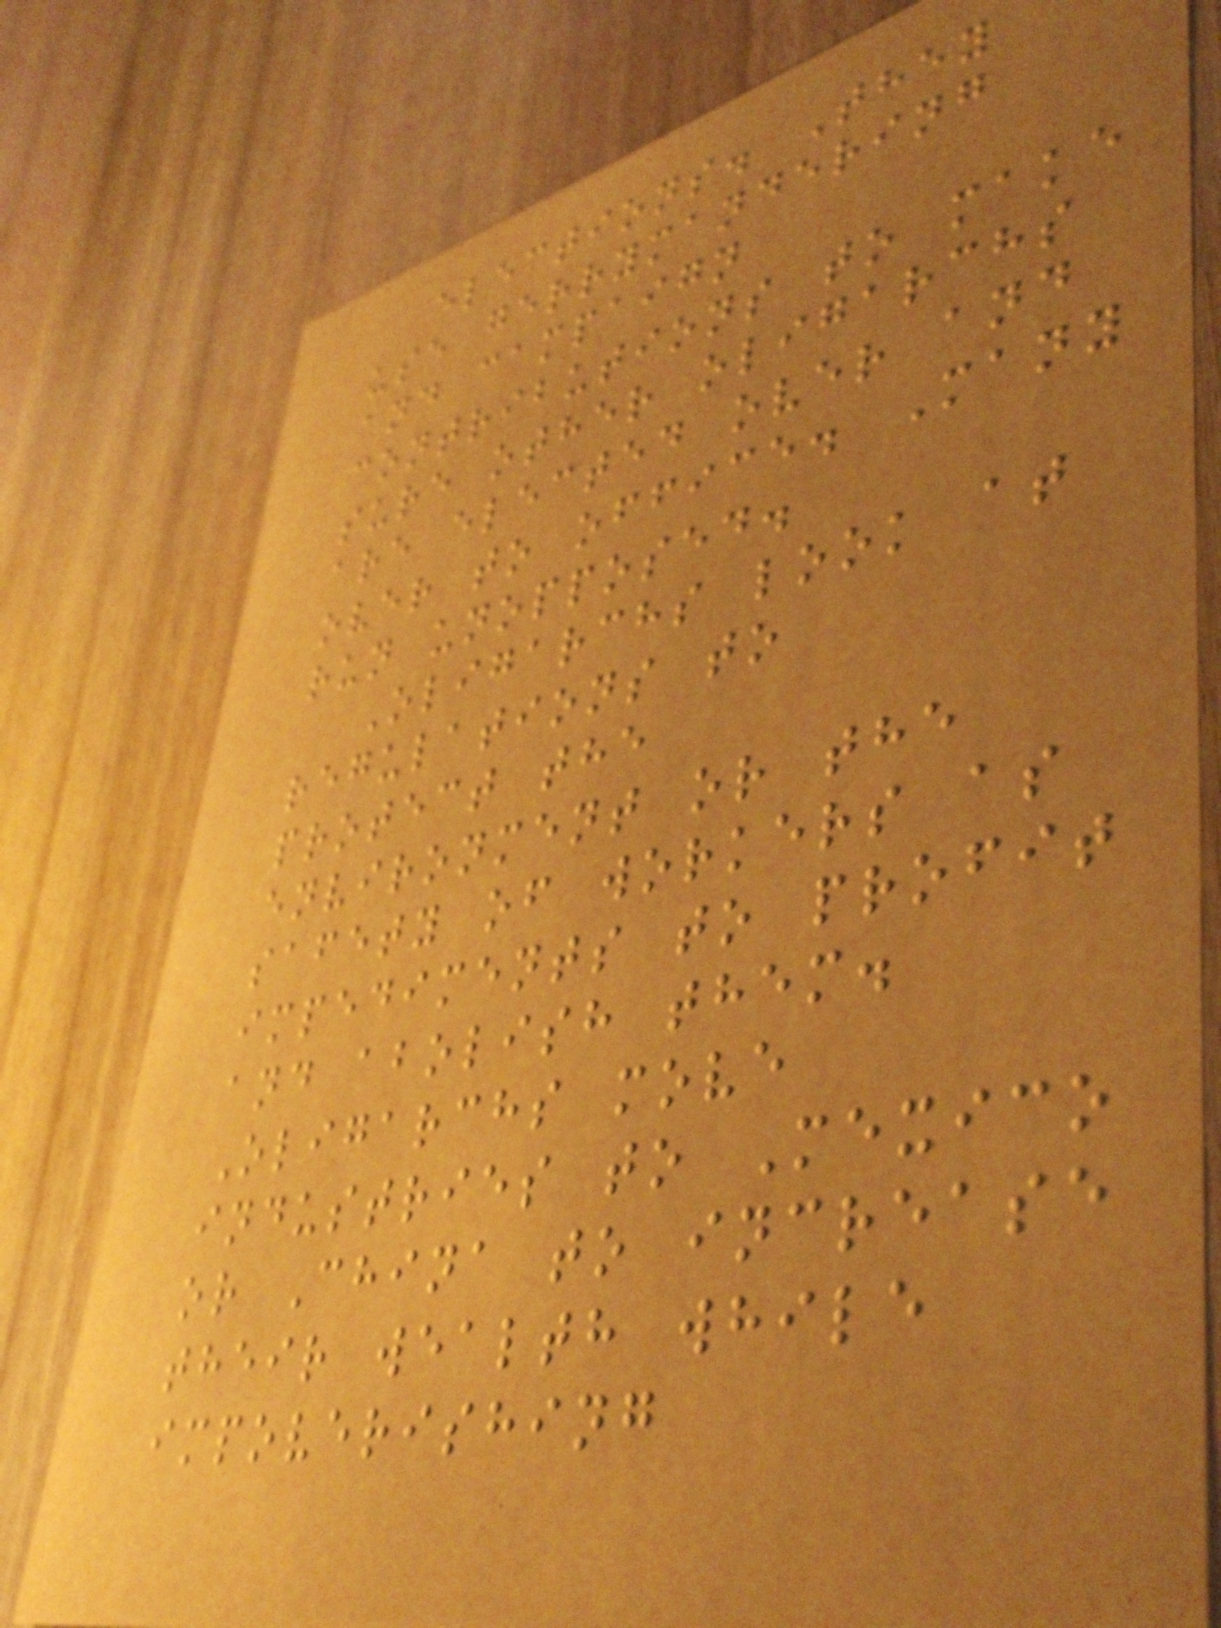elections. They
use gerrymandering
and campaign
contributions to make
sure other oligarchs
are elected over and
over to office. Many
run unopposed.
Oligarchs look at
regulations to
protect the
environment or the
safety of workers as
impediments to profit
and abolish them.
Oligarchs move
industries to Mexico
or China to increase
their wealth while
impoverishing
